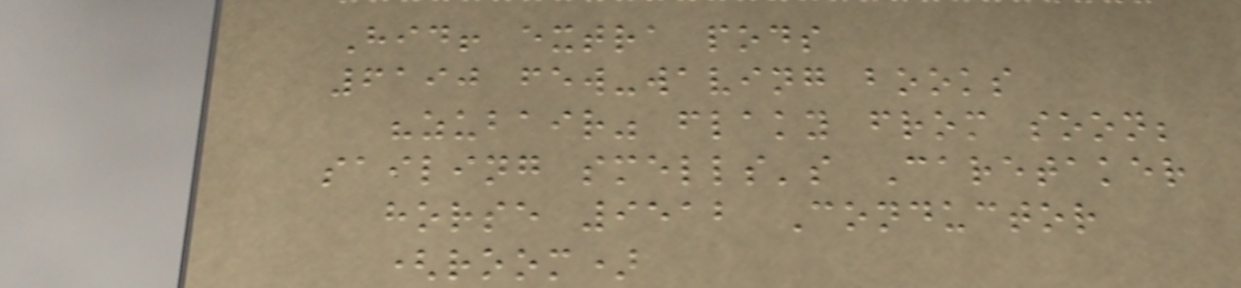Hid! extra pods
6190 few-waving books
"zubair" flaky from soon;
sailing smells's Caretaker
horse 9512 Conductor
(room)
